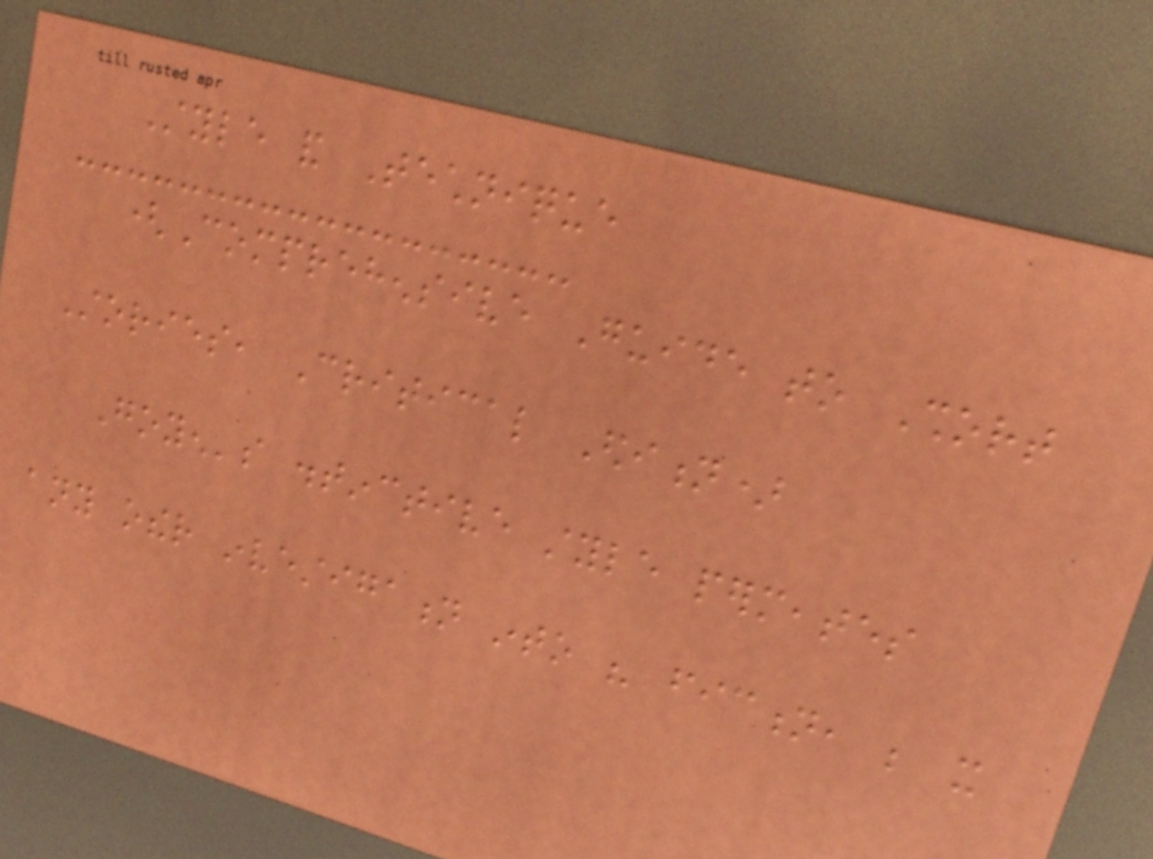Style and Technique
(Comprehensive Guide to Short
Stories, Critical Edition)
Goyen's distinctive style permeates
any other investigation into his fiction, be it
